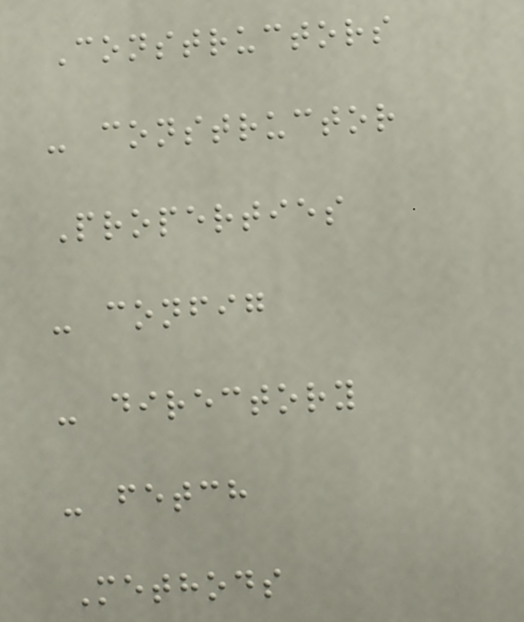Constructors
- constructor
Properties
- config
- directory
- fetch
Methods
